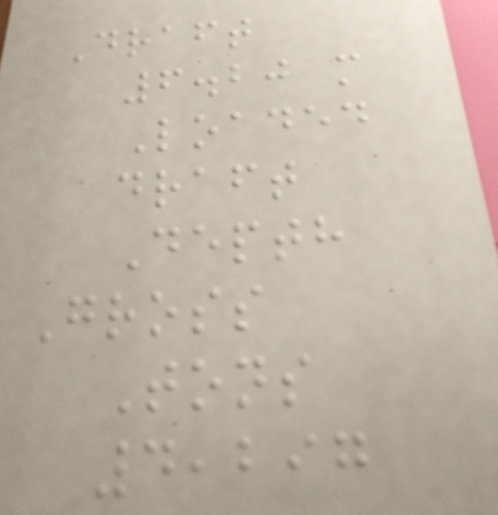Draft
6.20 m
Loaded
draft
Depth
Gross
Tons
4,297
